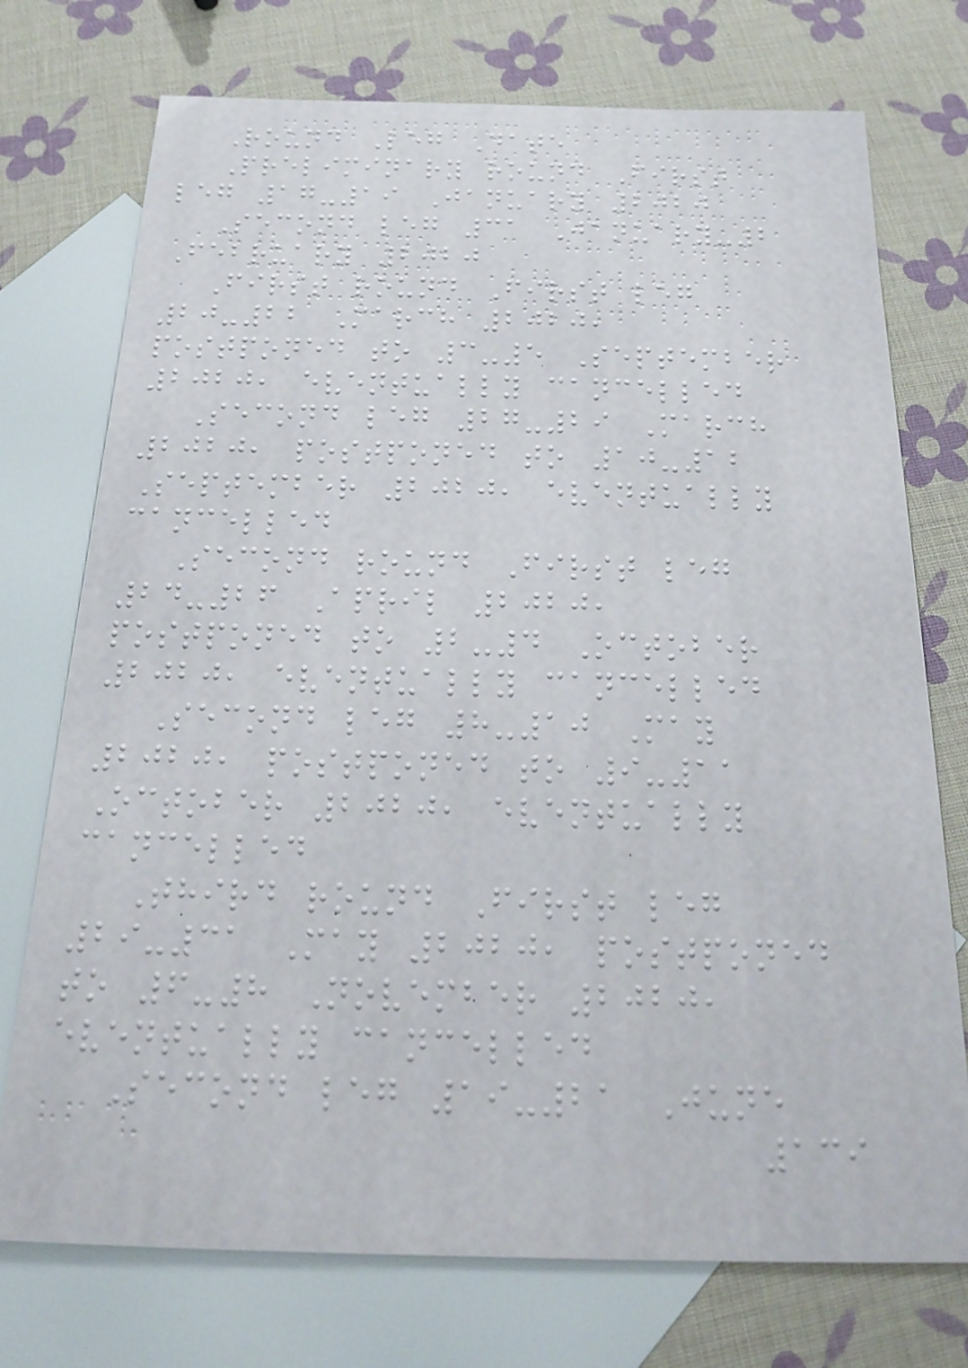Round Leg Date
Preliminary round First
leg 17-19 January 2020
Second leg 31 January-2
February 2020
First round First leg
20-22 March 2020,
postponed to 3-5 September
2020, eventually cancelled
Second leg 27-29 March
2020, postponed to 10-12
September 2020, eventually
cancelled
Second round First leg
24-26 April 2020,
postponed to 2-4 October
2020, eventually cancelled
Second leg 8-10 May
2020, postponed to 9-11
October 2020, eventually
cancelled
Third round First leg
29-31 May 2020, postponed
to 6-8 November 2020,
eventually cancelled
Second leg 19-21 June
139
